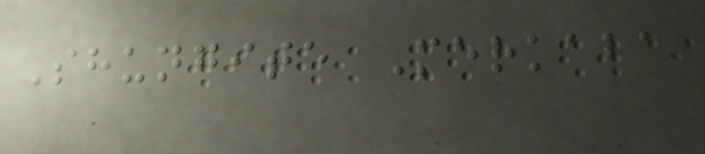Shungite Merkaba
